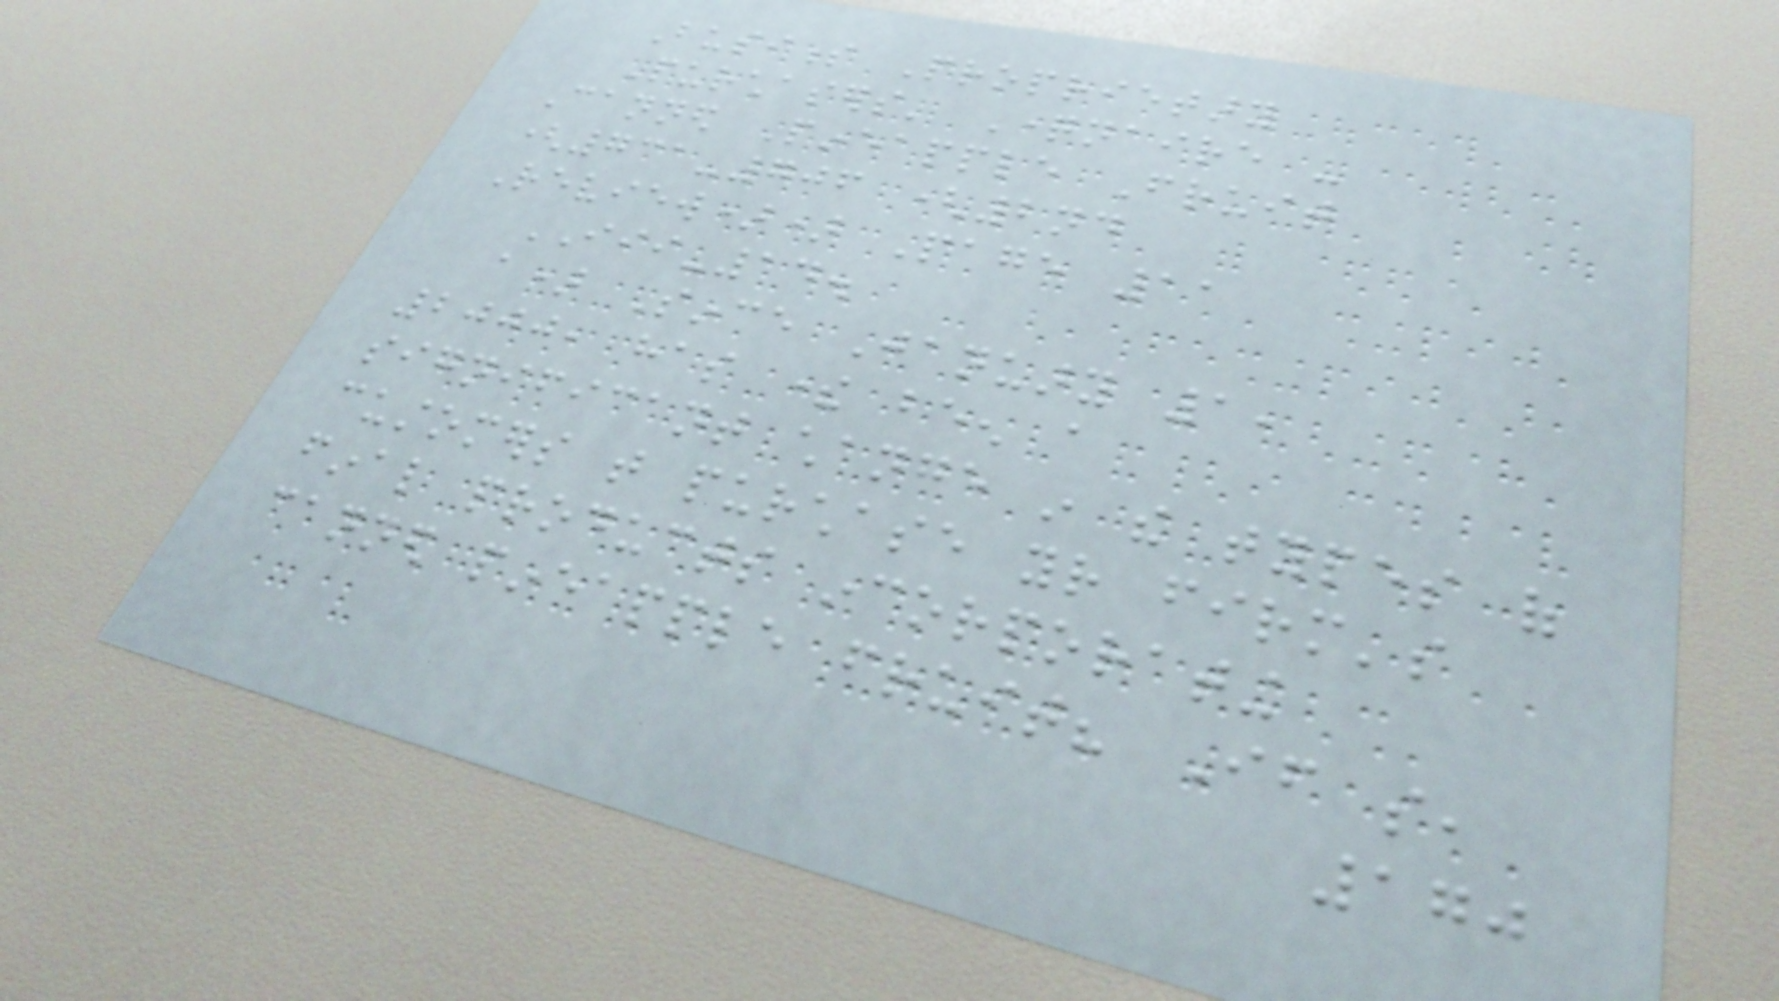Business Proprietary
Purchasers' Questionnaire -
Canned Pineapple Fruit
(731-706 (2nd
Review)) Page 11
III-14.
a) Since January 1,
2000, has there been a
significant change in the types of
customers that purchase your firm's
final products incorporating
canned pineapple fruit? If so,
170
